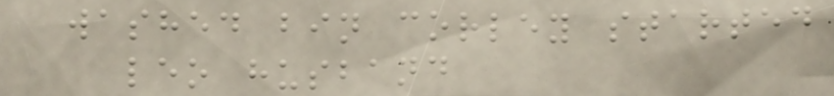washed bin corley started
leo husband
